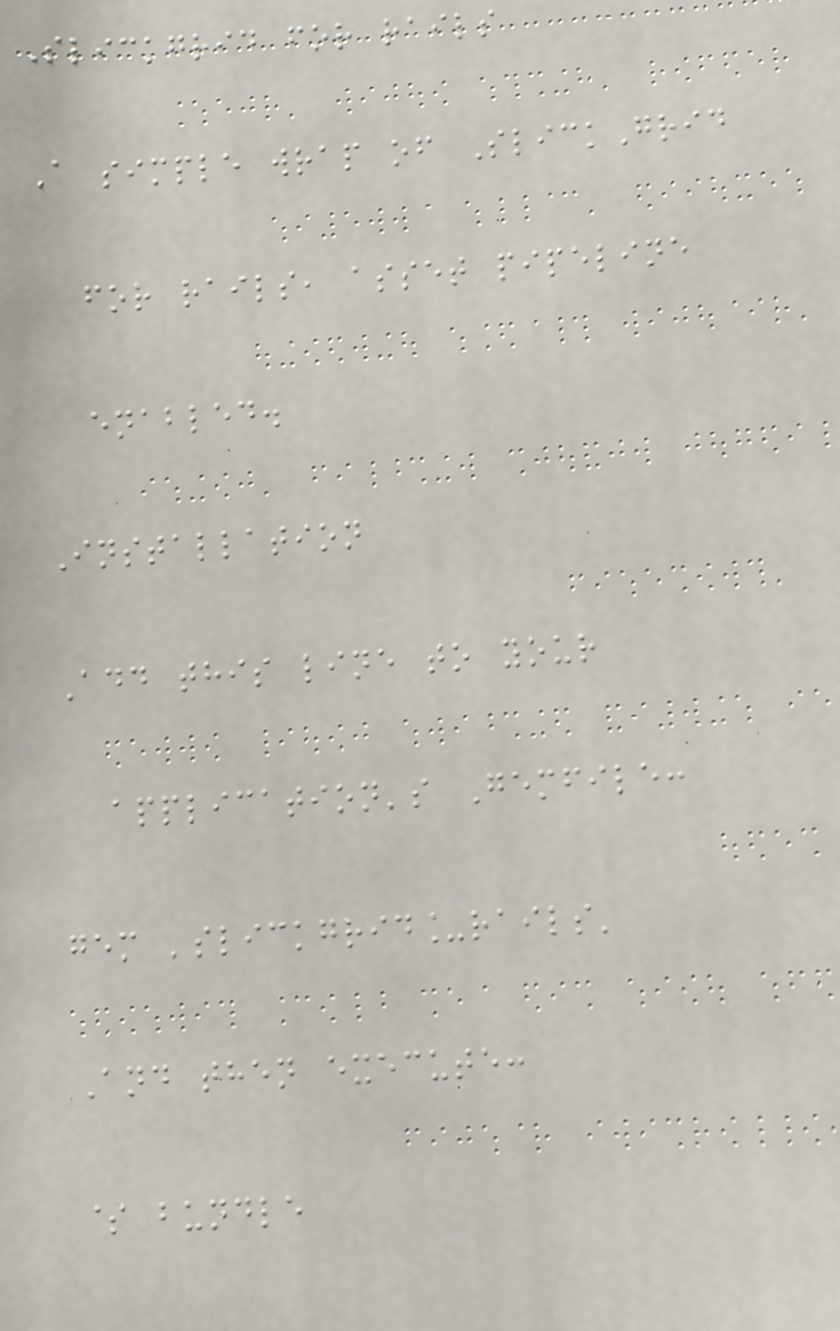Slickgrid for rails
A simple wrap of SlickGrid
for rails, asset pipeline
enabled.
Installation
Add this line to your
application's Gemfile:
gem 'slickgrid_rails'
And then execute:
$ bundle
